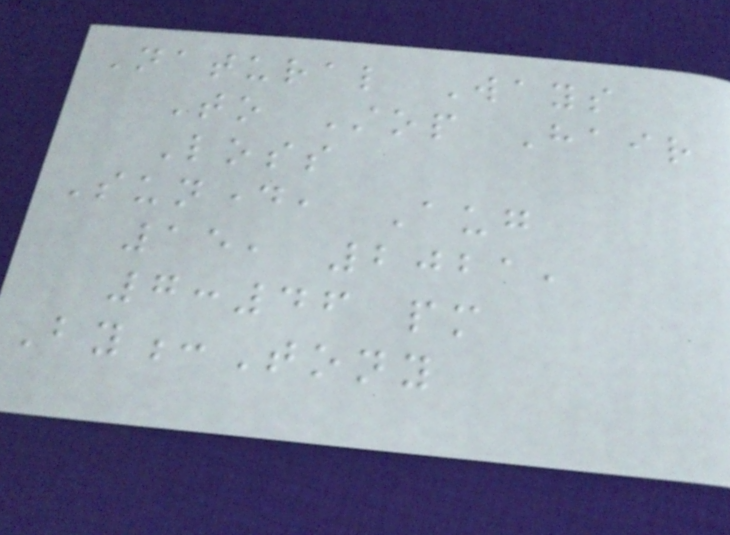Natural Ways
To Stop Hair
Loss
Sunday, Aug
15, 2021,
7:46 pm
By:Tony
